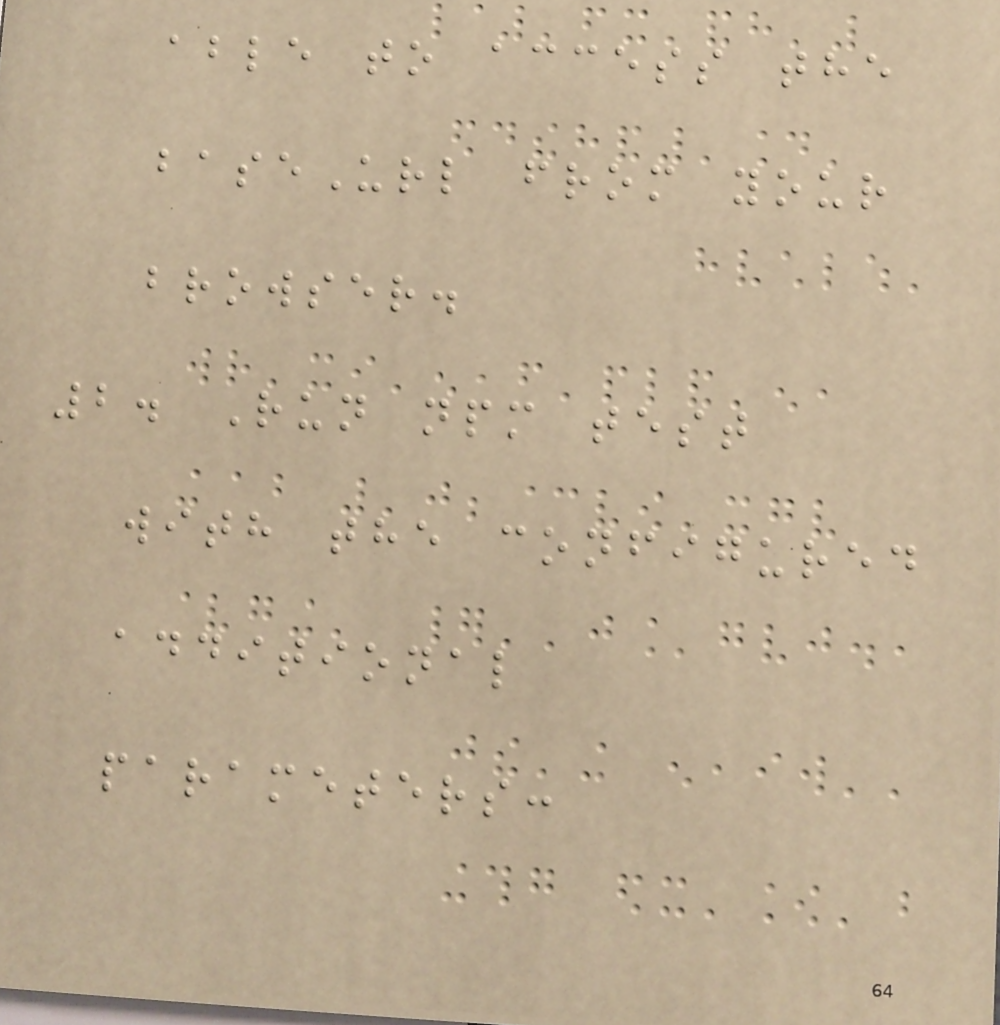able to access the
baseUrl from your
browser.
2. Run npm test
with the configured
additional
parameters:
